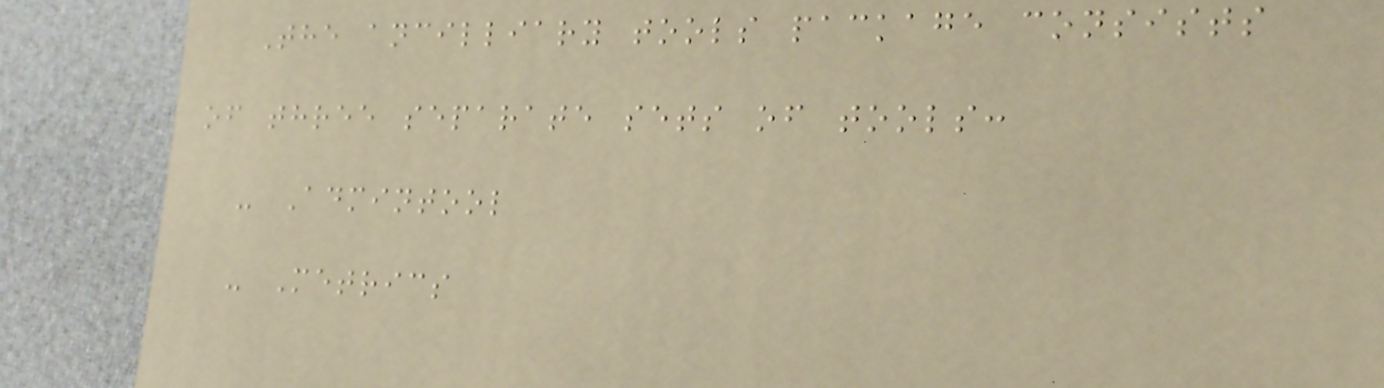The ancilliary tools package consists
of three separate sets of tools:
- Admintool
- Metrics
